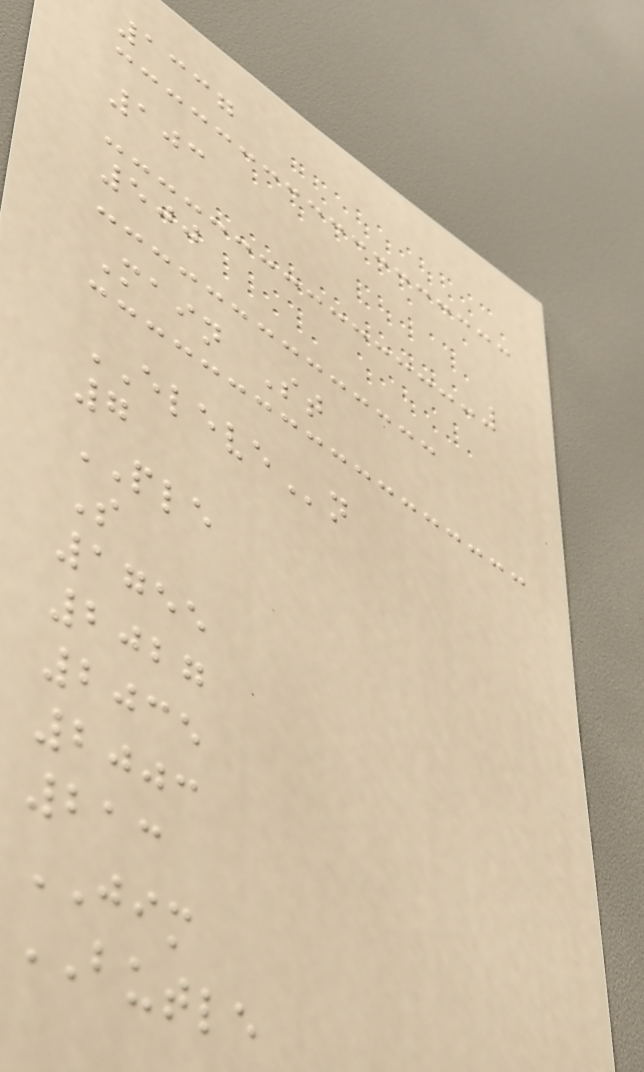1337
103
500
Main St
ELEVEn
7
PLE
S
1755
2027
2035
2003
213
JIM
BUTLE
